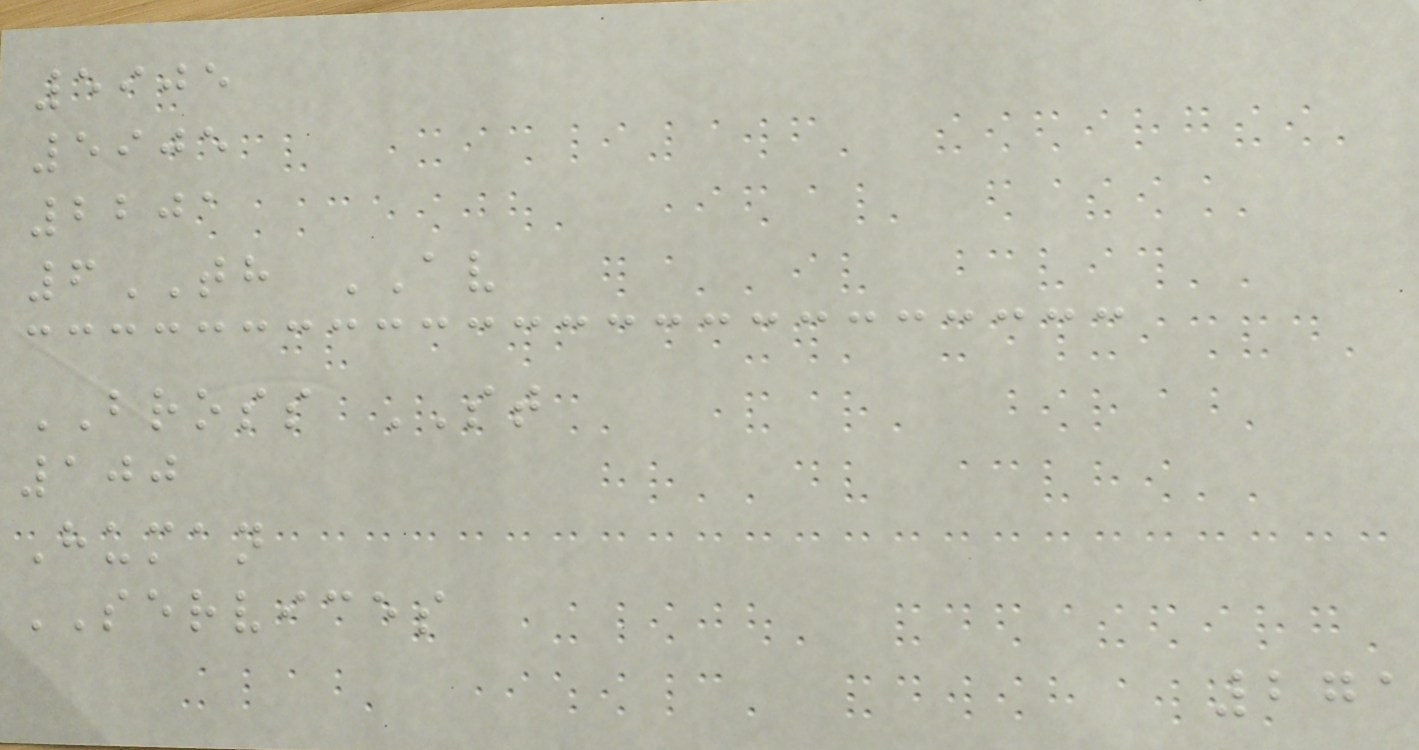5905
5905
2201
6TH AV
BROSS ST
100
Human
SERVICES
271
